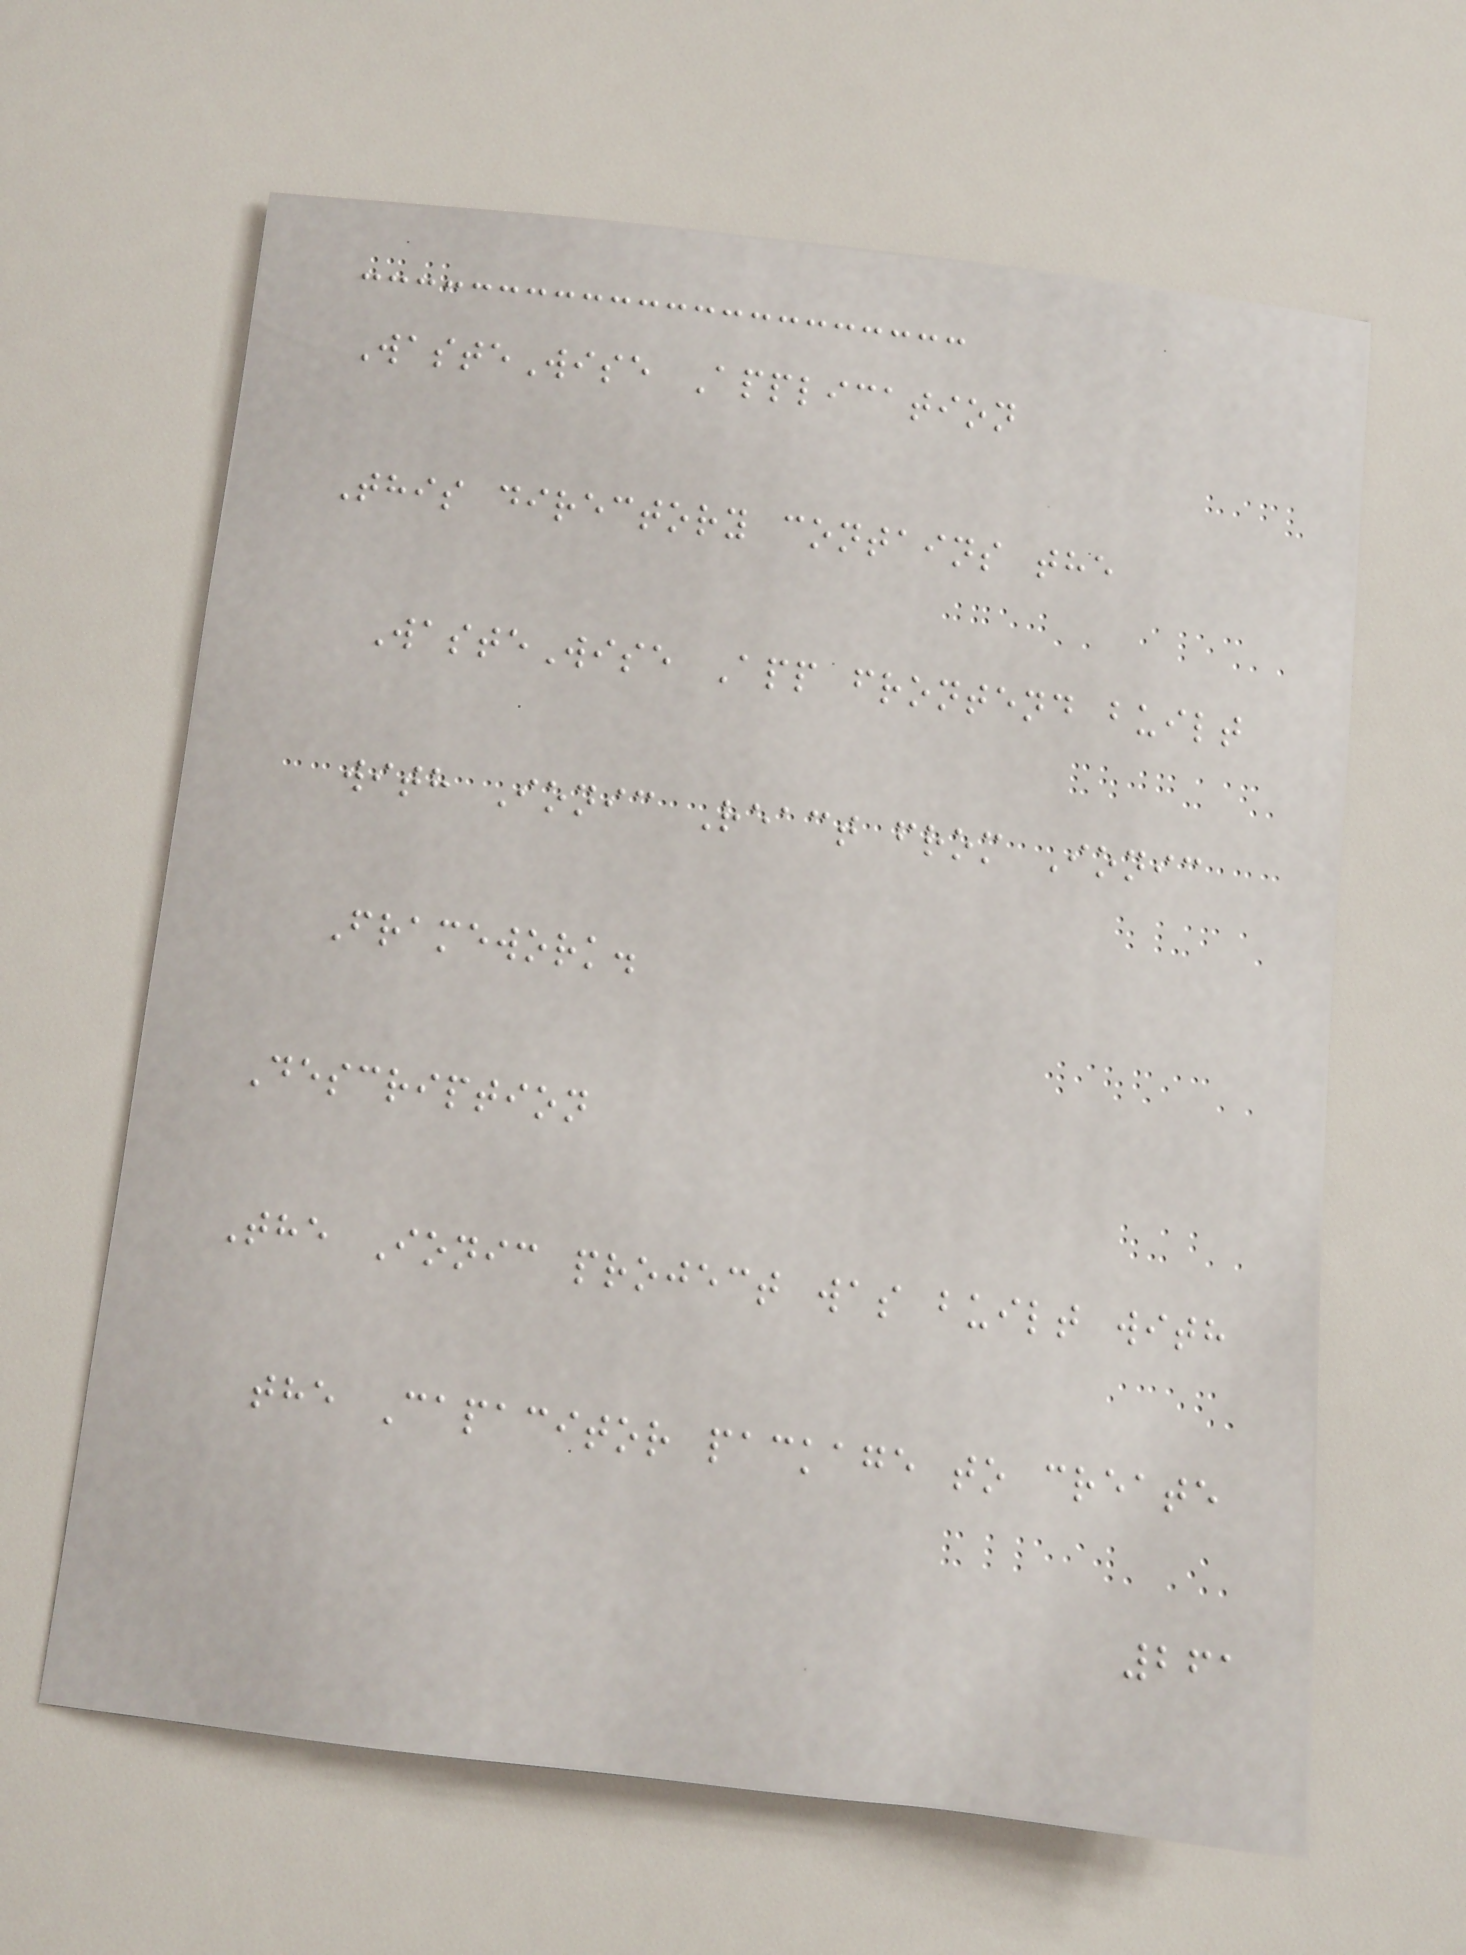WasteWise Application
This directory contains the
WasteWise App frontend built
with Ionic React from Ionic
Framework.
Description
The Ionic project was built with
the Capacitor package to create
261
